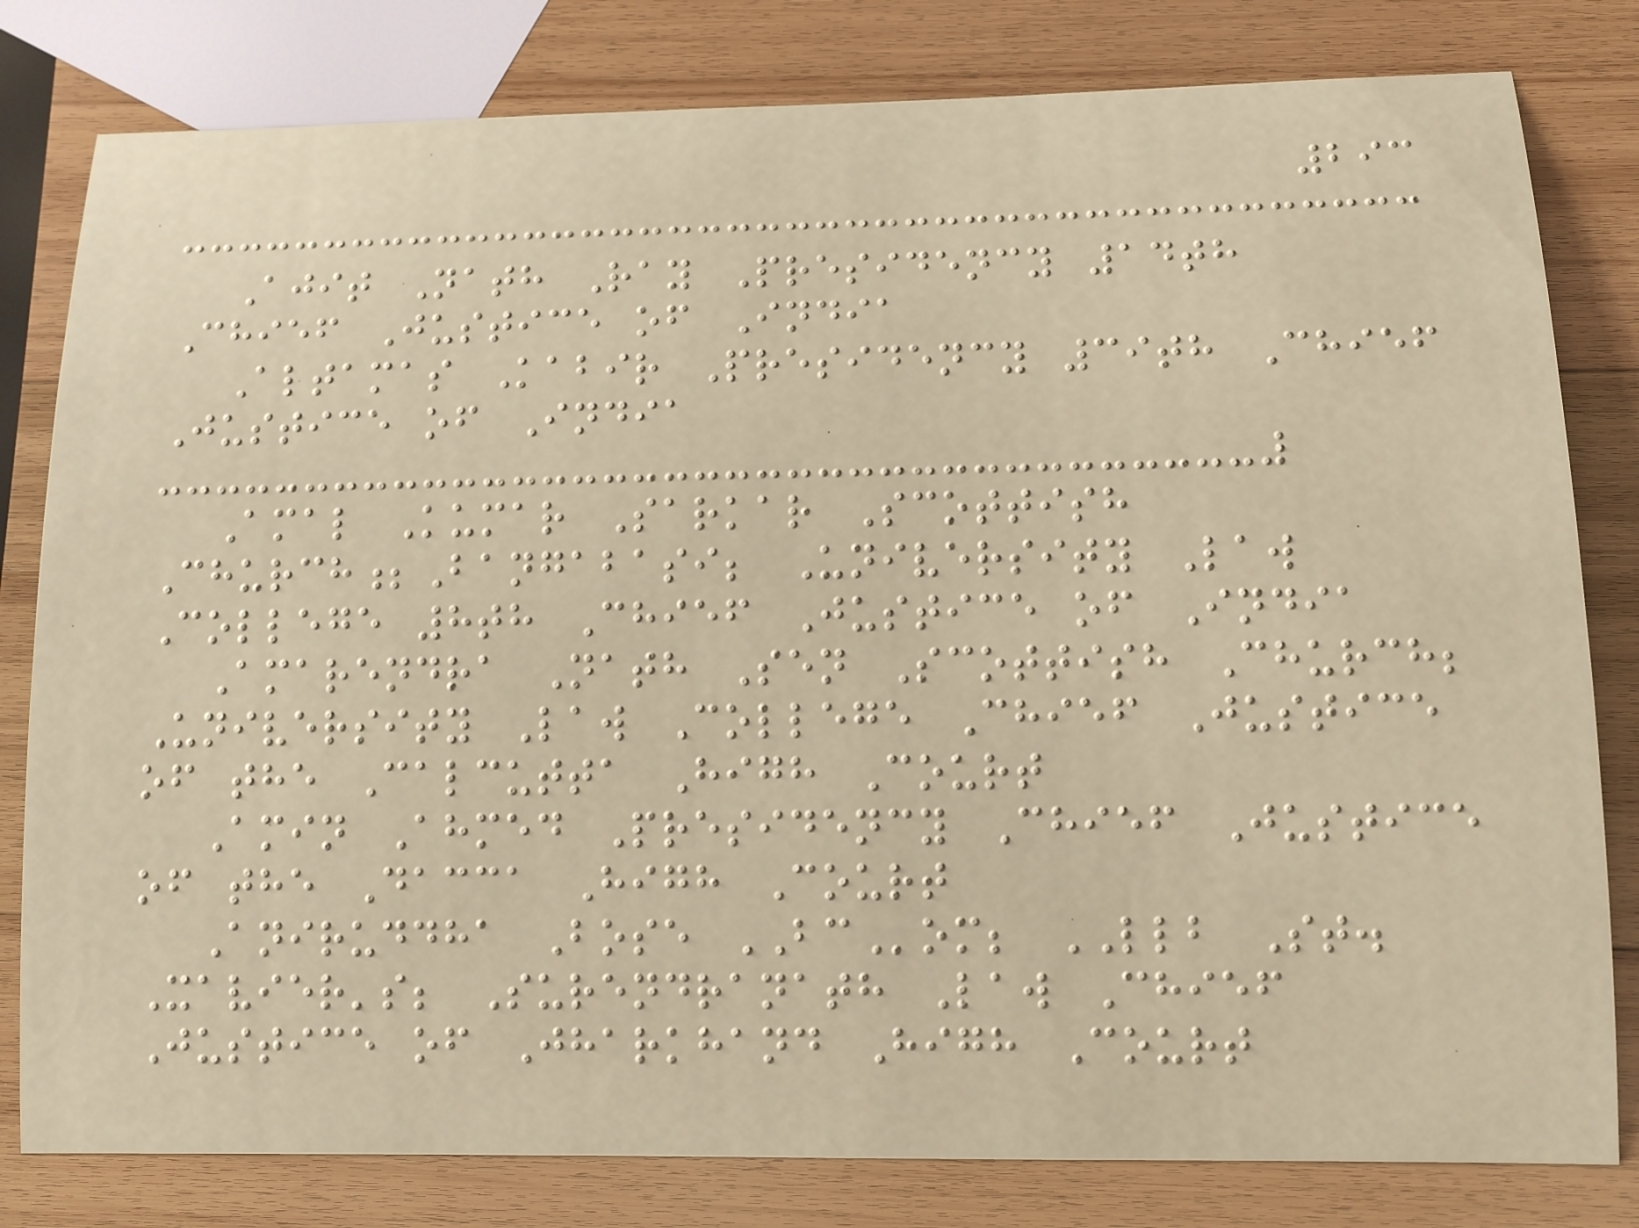293
Ajit Nath Ray Presidency 14th
Chief Justice of India
Altamas Kabir Presidency 39th Chief
Justice of India
Amal Kumar Sarkar Scottish
Church;Bangabasi; University Law
College 8th Chief Justice of India
Amarendra Nath Sen Scottish Church;
University Law College Chief Justice
of the Calcutta High Court
Amin Ahmed Presidency Chief Justice
of the Dacca High Court
Aniruddha Bose BCom; LLB St.
Xavier's; Surendranath Law Chief
Justice of Jharkhand High Court
